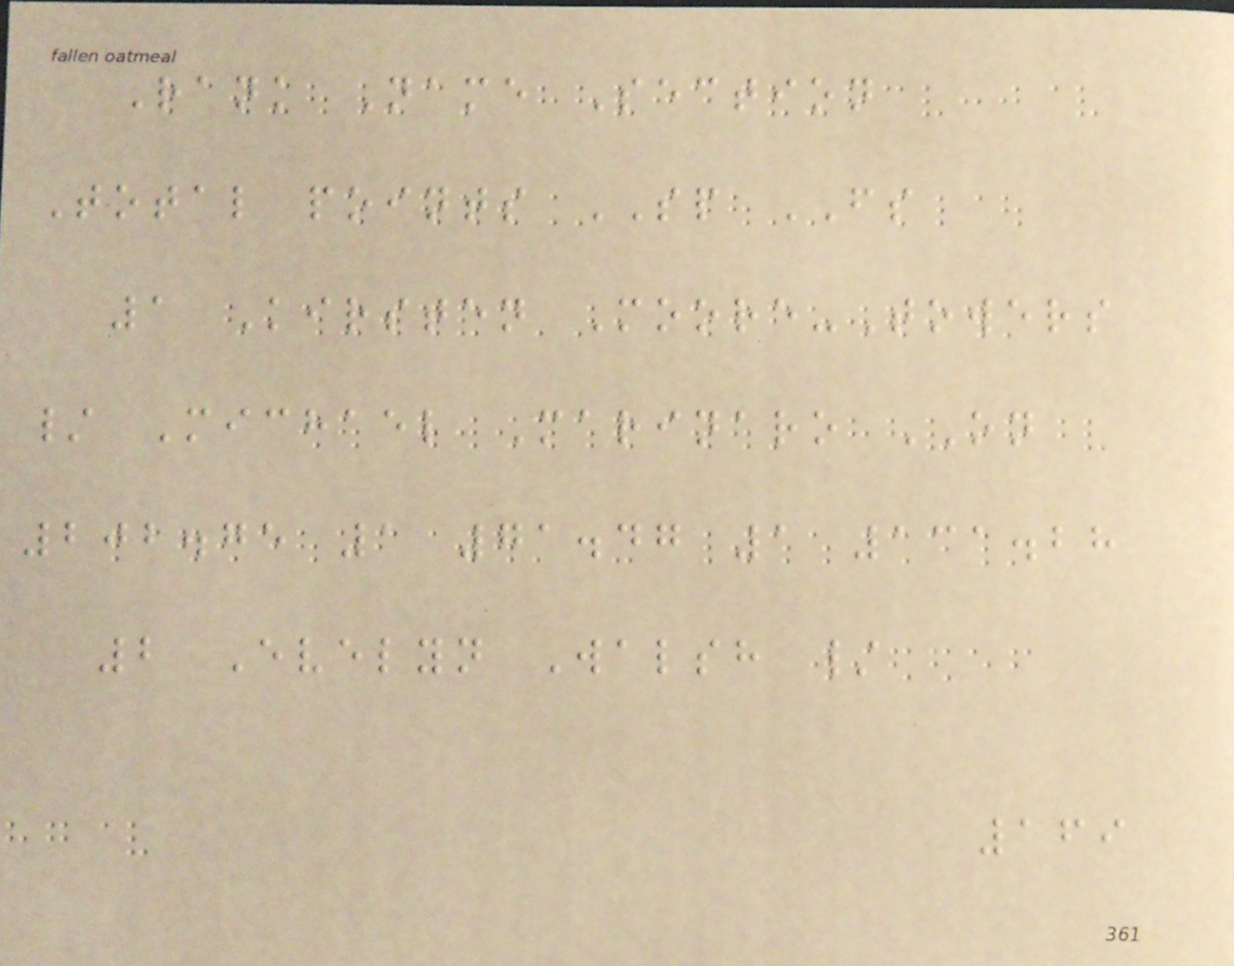Rank Name Section
Total points SP FS
1 Kirsten Moore-Towers
/ Michael Marinaro ON
202.75 1 71.47 1 131.28
2 Evelyn Walsh /
169
